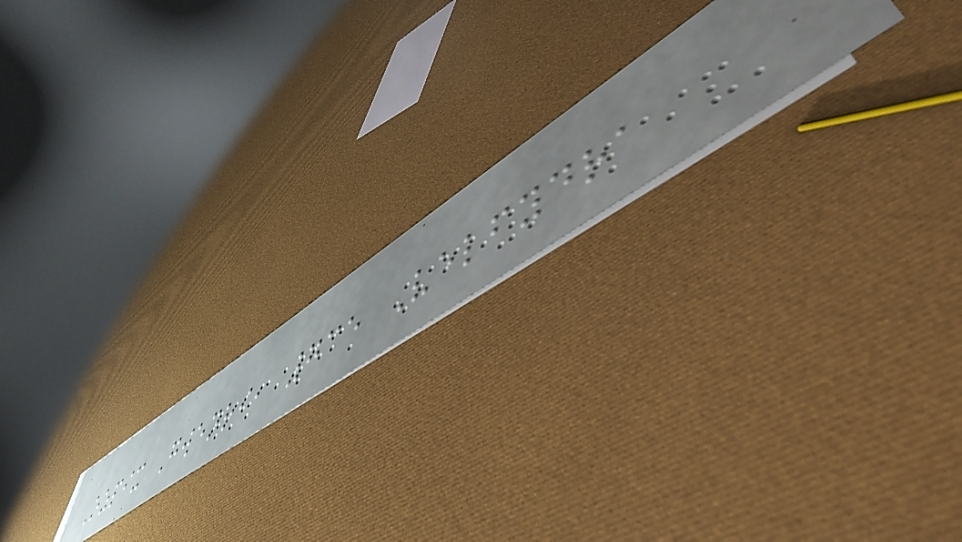Ozpix Gwenri, 735 Velfydra
